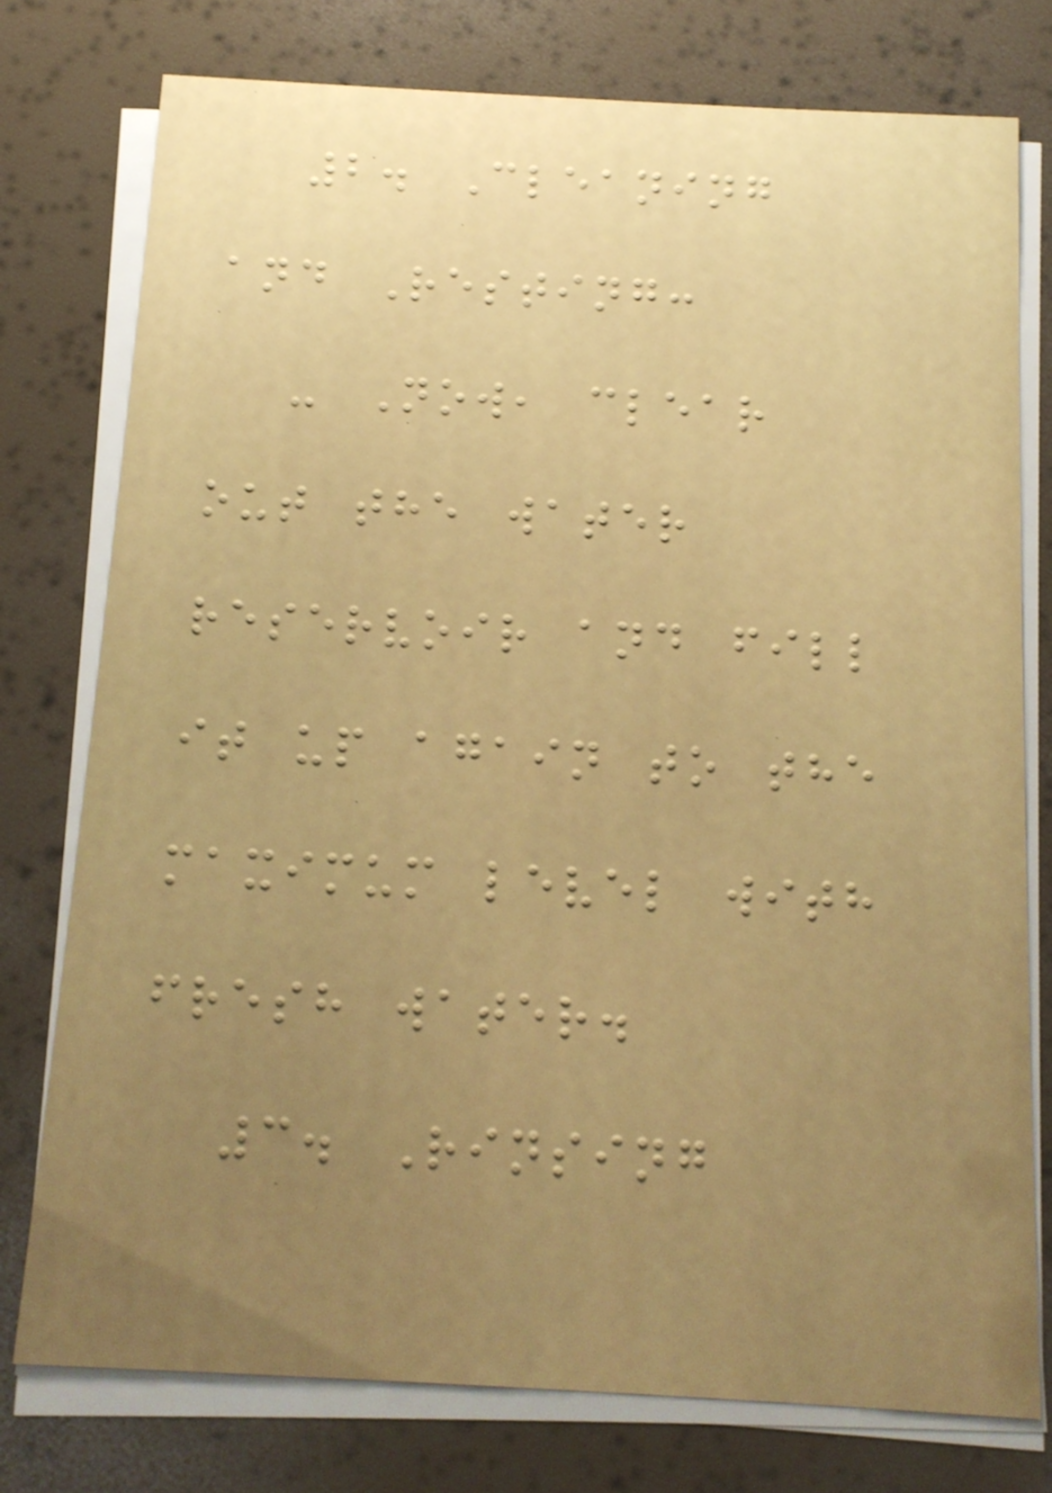2. Cleaning
and Resting:
- Now, clear
out the water
reservoir and fill
it up again to the
maximum level with
fresh water.
3. Rinsing
